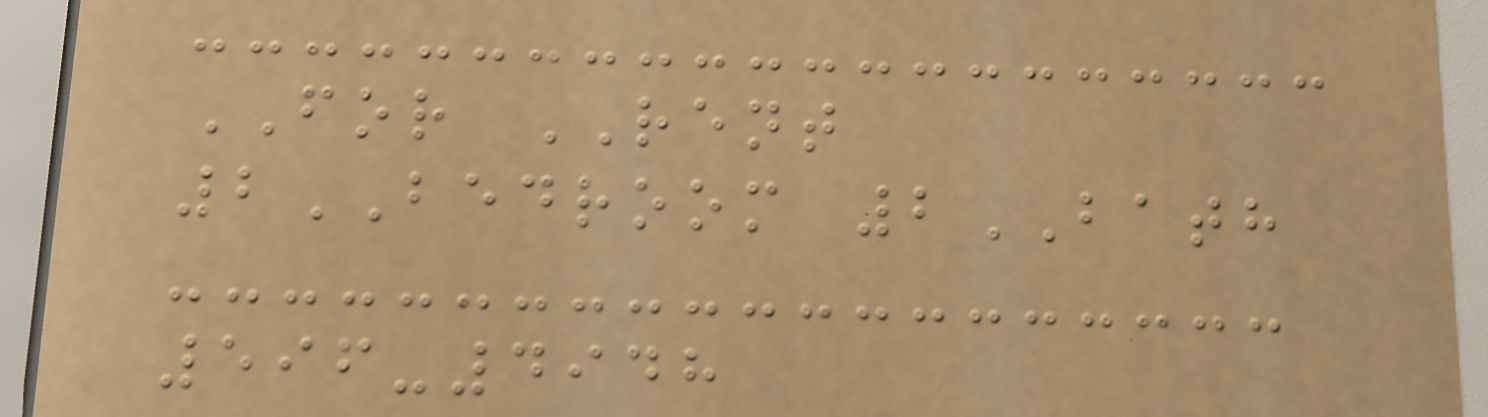FOR RENT
2BEDROOM 2BATH
596-4948
